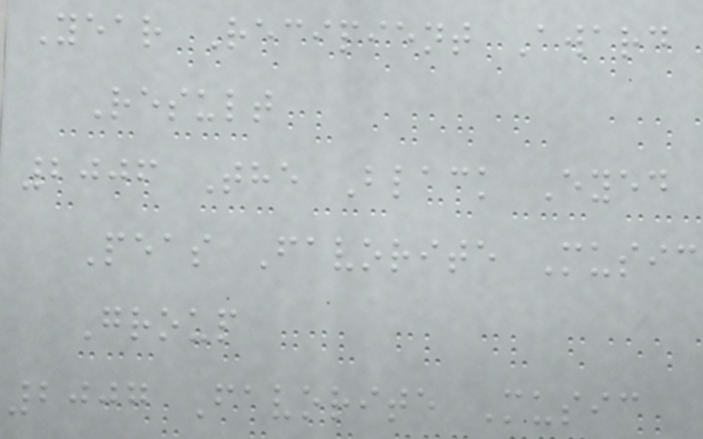Year Recipient Award
Result
2006 The Black Eyed
Peas Favorite Music
Group
2007 Favorite Music
